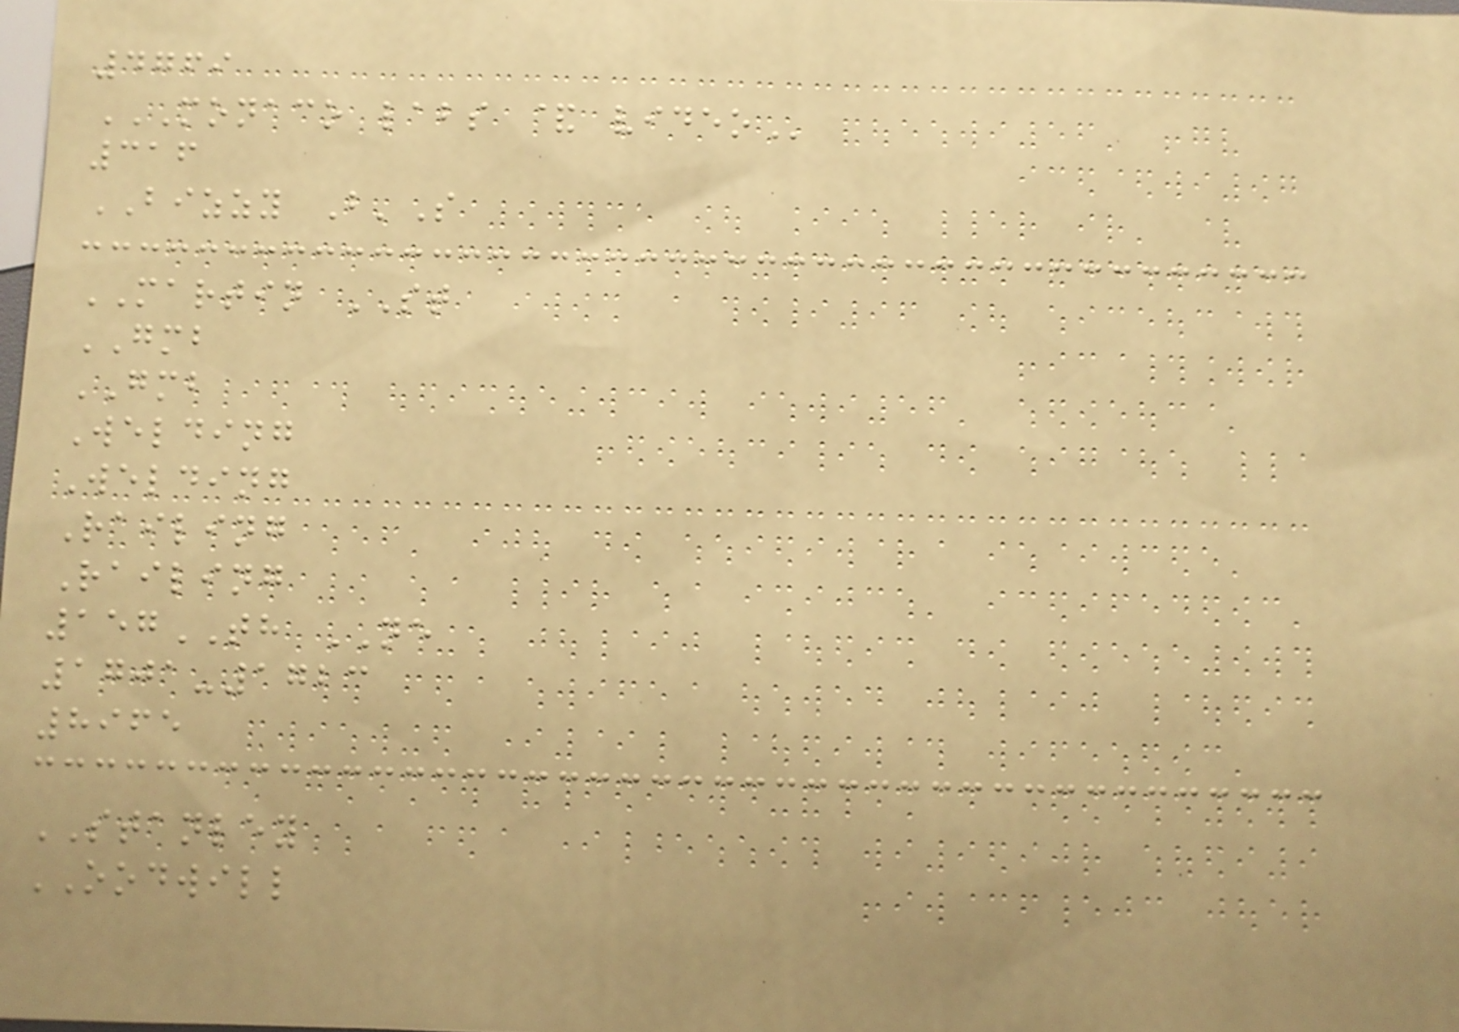4769
MONACO LABS & VIDEO
316
BIZZY B'S
MARTIN ST
GMB
GMB
Welding
Welding
Railing
Railing
157TH NE
1701-1723
8965
STANLEY
OODWILL
